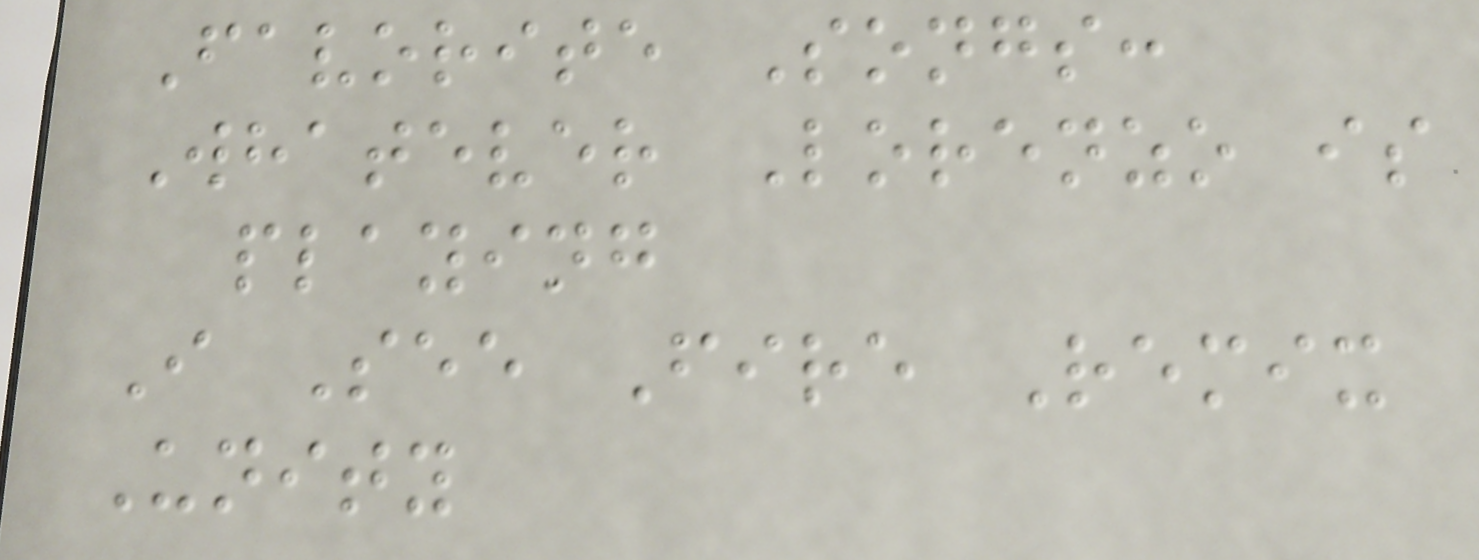Favorite Songs:
Whatever Lorenzo is
playing
I See Fire Remix
Unity
